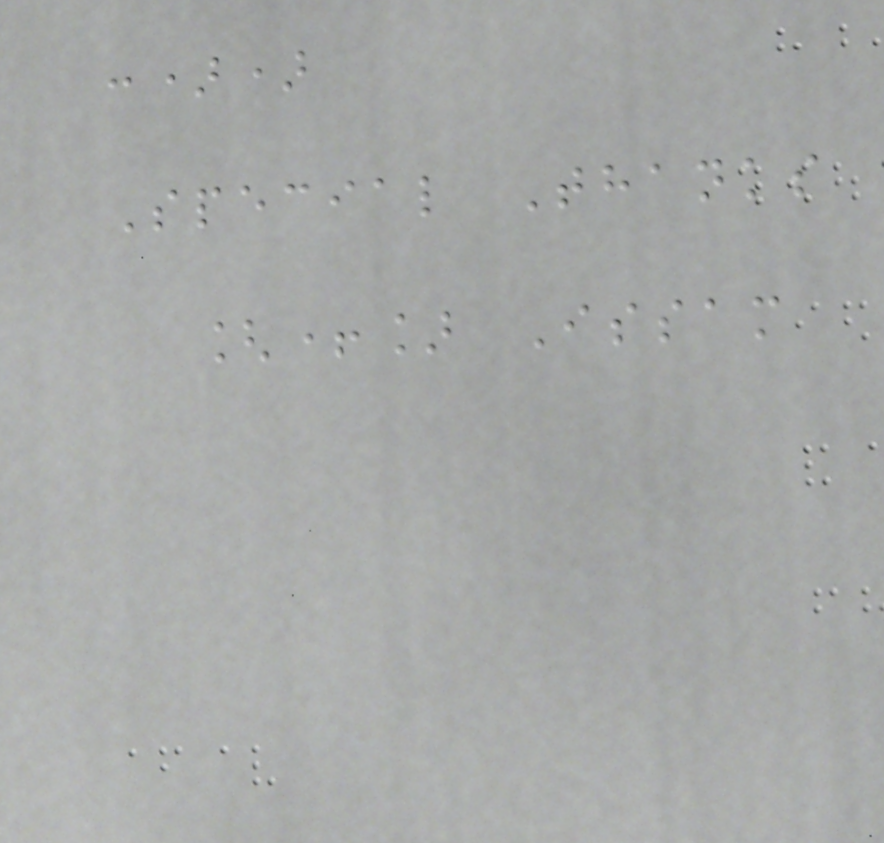:))
Special Thanks
[+] Issam
